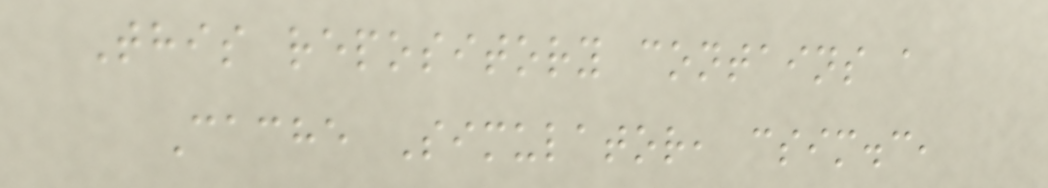This repository contains a
Cache Simulator, csim.c,
